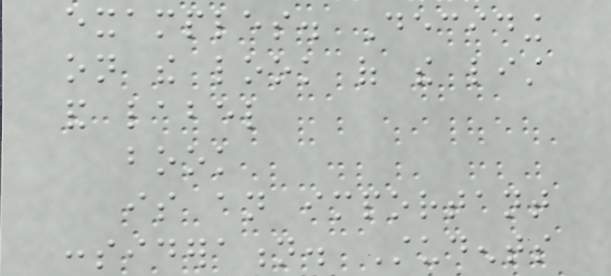examples. Deciding
on the look of the list
and label
book
is an important
consideration. Students
